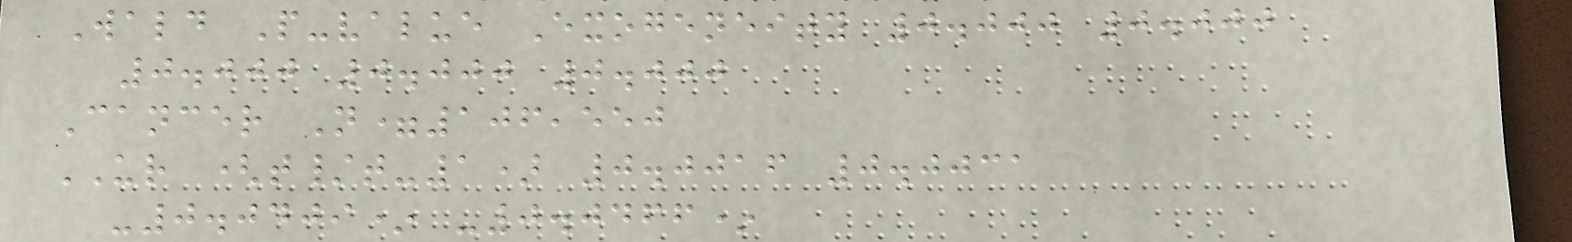Wald P-value Exogeneity 0.000 0.000
0.000 0.000 0.000
Cancer N=106,550
UR (t/t-1) 0.0016 0.0031
-0.0409* -0.0466*
